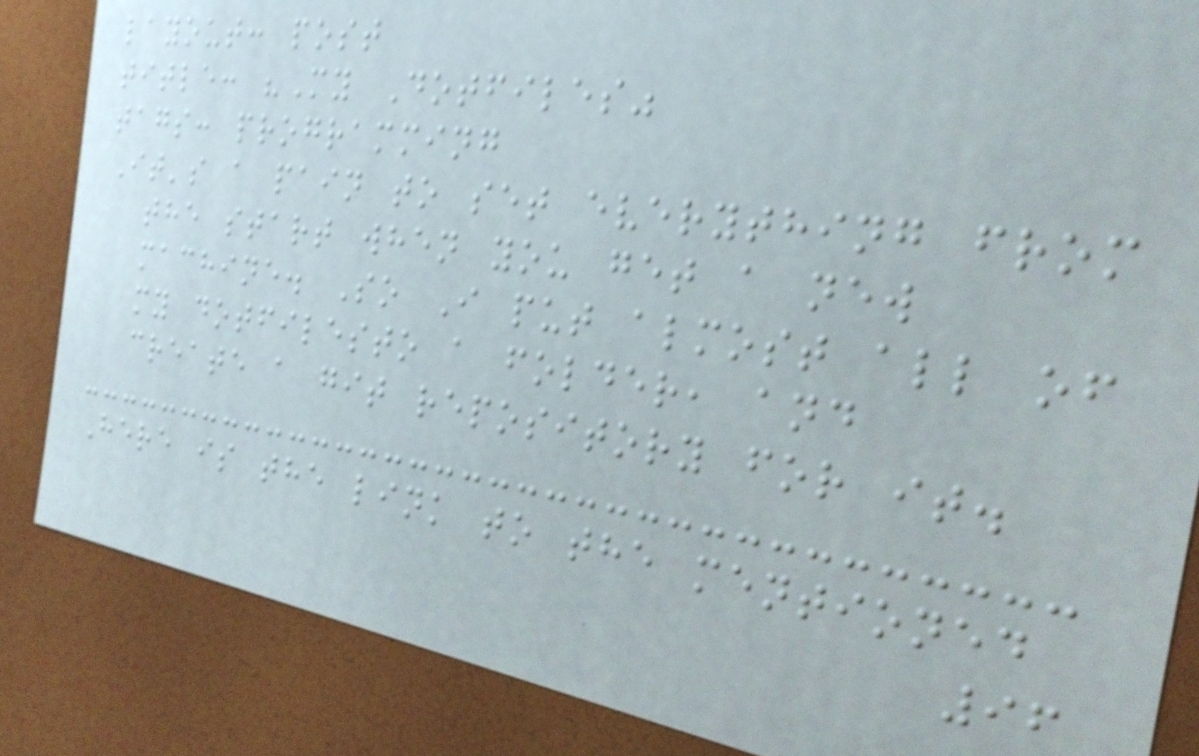layout: post
title: "My Dotfiles"
tags: programming
It's a pain to set everything from
the start when you get a new
machine. So I put almost all of
my dotfilesto a folder, and
create a git repository for it.
Here is the link to the mentioned
96
